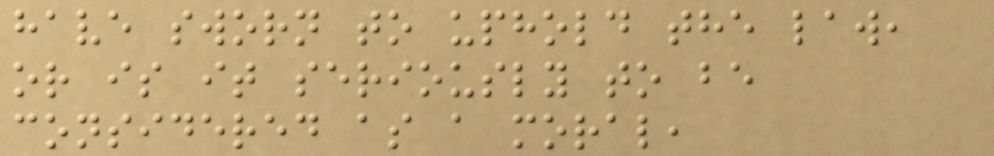have sworn to uphold the law,
or is it seriously to be
considered as a moral,
